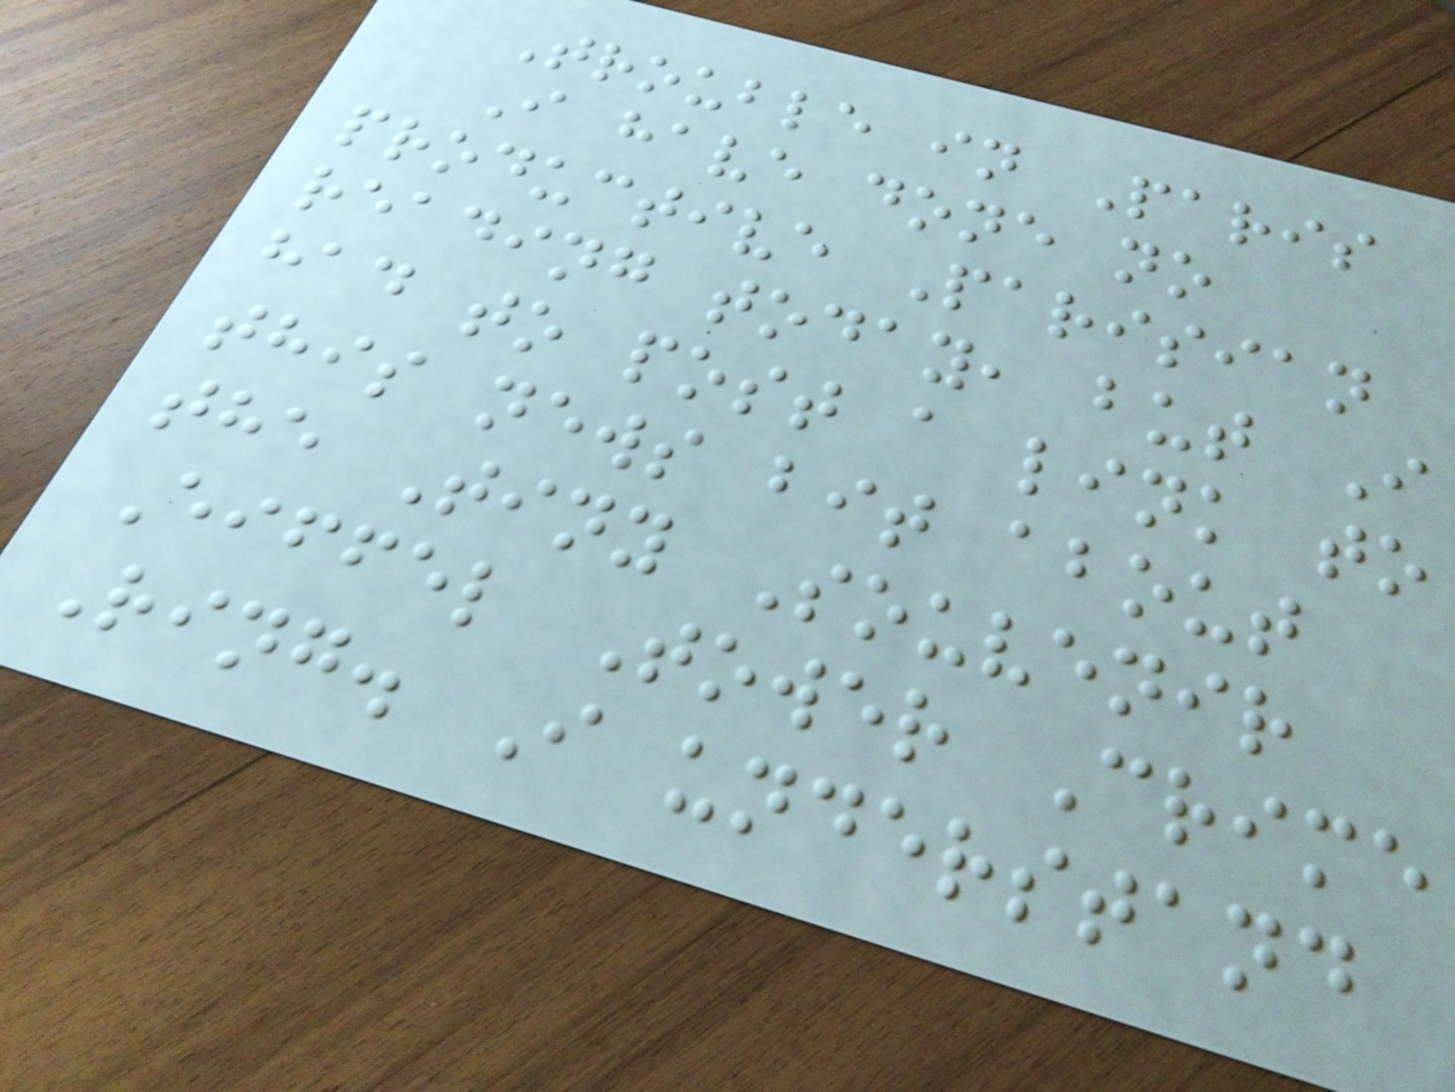Trouble in Paris
I have done no
productive Parisian
reading today, but I
had to post a link to
this news bit about
the Tiny Souvenir
Eiffel Tower Crime
Ring. I understand
